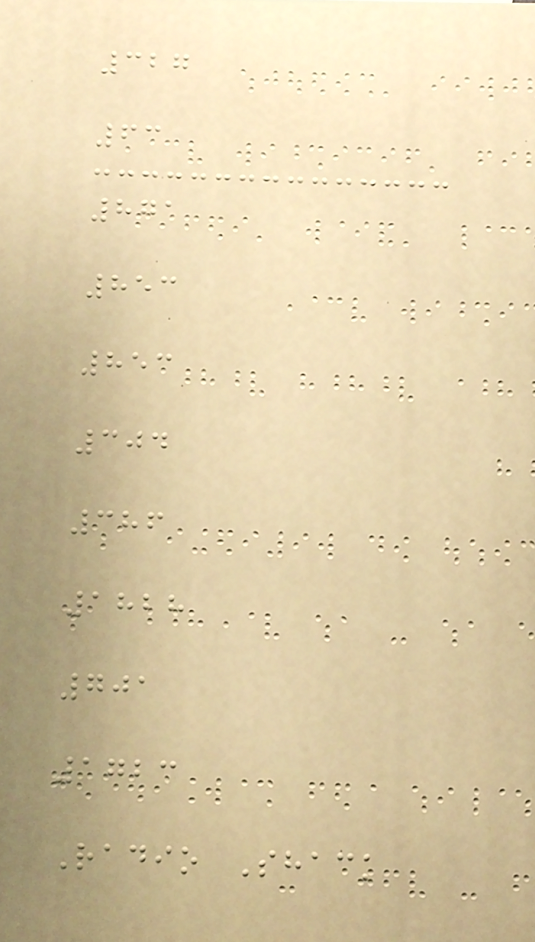327
63
871
853
853
304
386
1828
701
1723
Radio Shack
